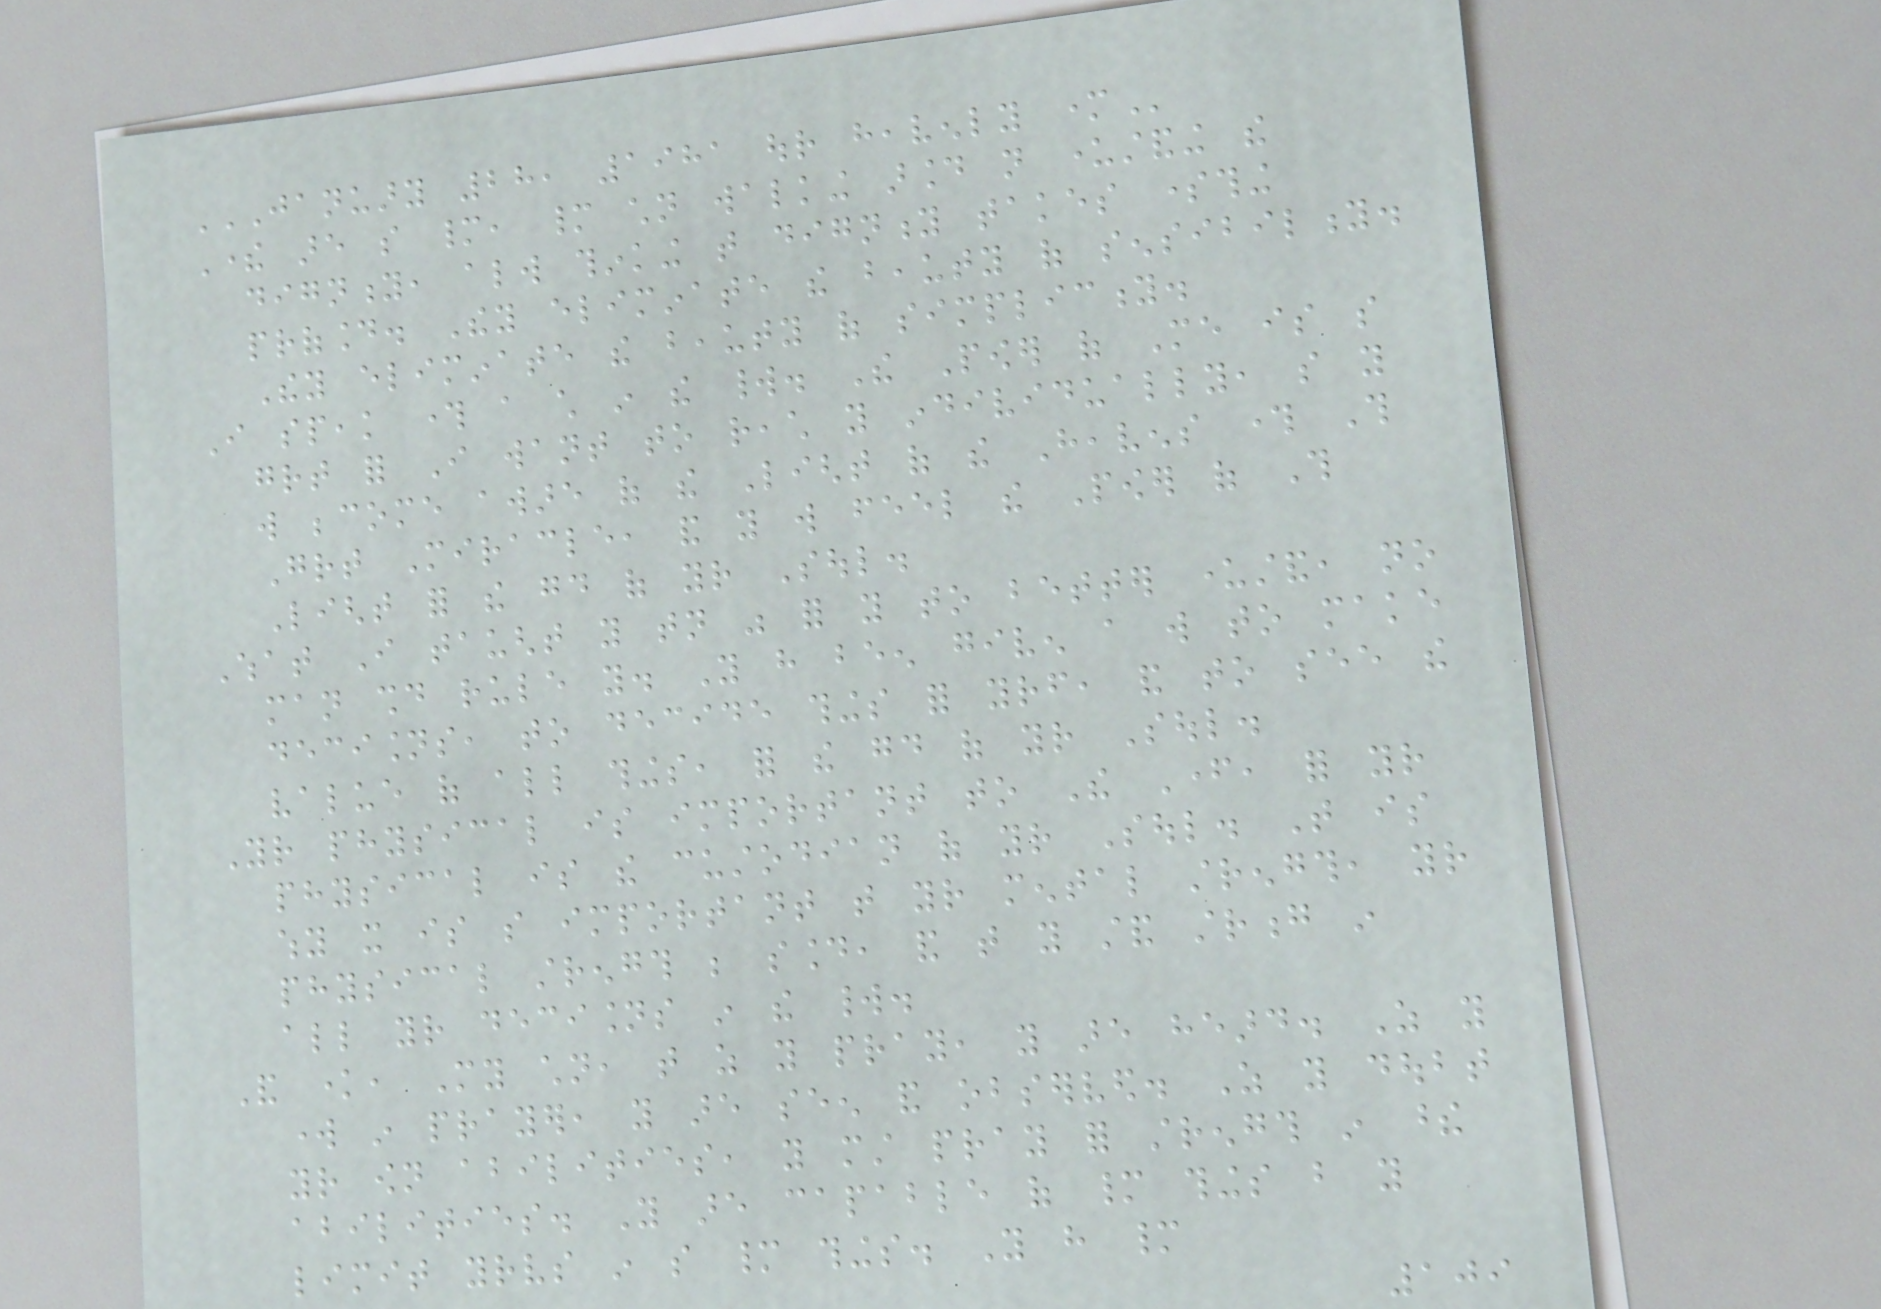JANUARY 28, 1981 OUR HEAVENLY MOTHER
There are so many, many children walking around not understanding the
dignity, always thinking that dignity takes something
profound. They eliminate the beauty of sensibility.
They eliminate the beauty of simplicity.
I speak through a child in the world. The Power of Me is so
great for I want to reach you individually, so you
will become aware of the Light of the Heavens through This
Great Miracle, and you will feel the Power of This
Light for the good of your Soul.
What I taught you tonight was for you to better understand, no
man should rule you. You have been given a will to make
decisions, to decide things for yourself, and to see the
value of all things, for the good of your Soul.
Your physical is important to The Father, for your
physical is the custodian of your Soul. That is
why it is so important that your mental strength, your
physical strength be sound, and that you stand strong in
all your decisions in the world.
And know, My children, that as you pray, you are heard. As you
work in prayer, you are seen and observed. As you doubt
your own abilities, you must pray for strength in these
abilities. You are capable of many things but you
limit yourselves in so many things. You have many
109
